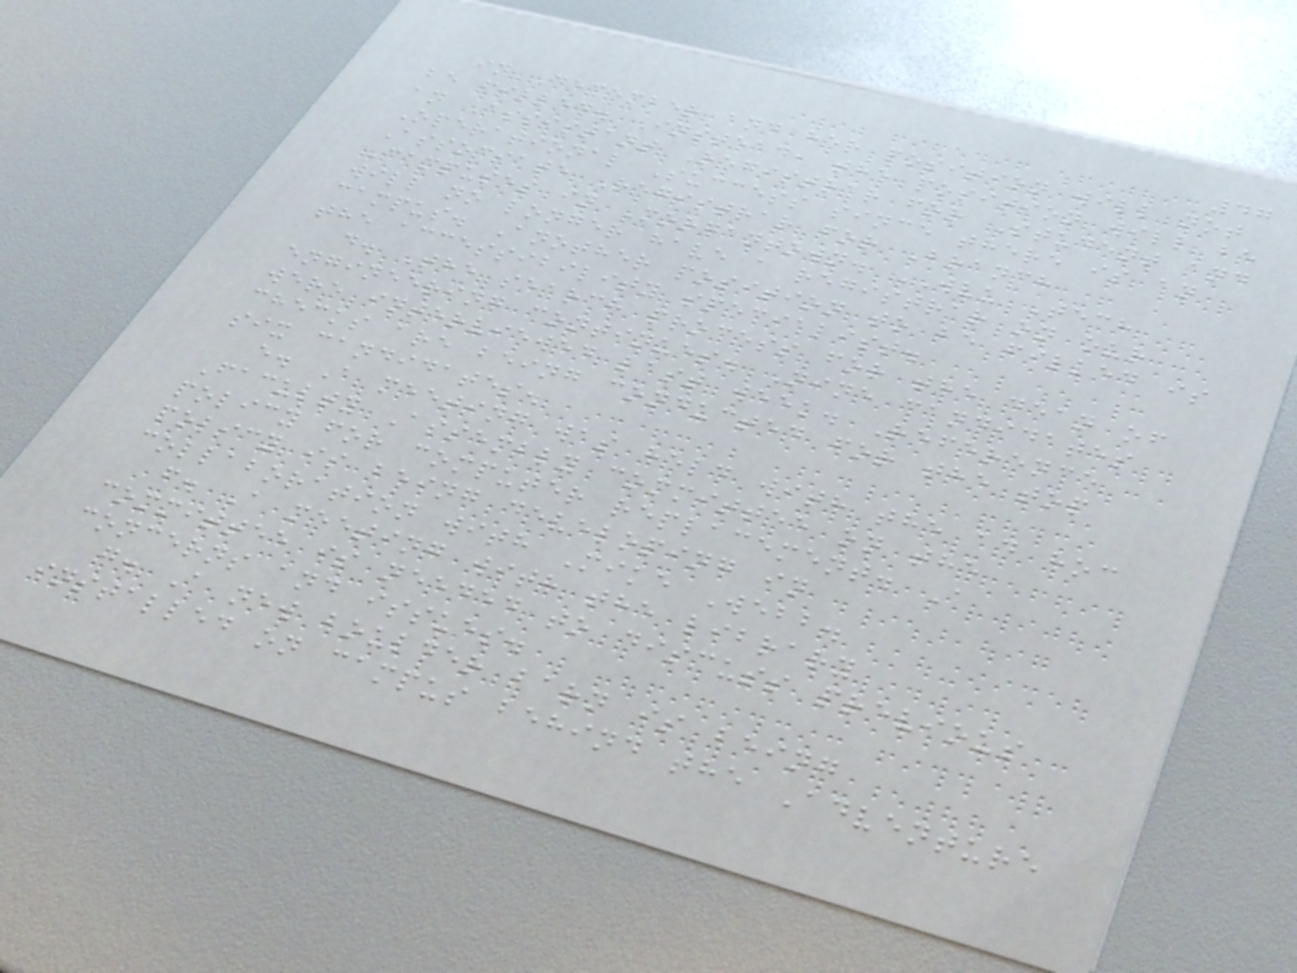47
in December and her position will not
be filled. Instead, the position will be
an Assistant Registrar for Student and
Operational Success since there is an
Associate Registrar for Branch
Campuses in Morgantown. WVU Tech
will no longer have a registrar on our
campus. Another position to be filled is
the accessibility specialist.
d. The search process for the dean of
engineering continues. Nine candidates
were interviewed last week. Reference
checks are being conducted for the top
six candidates.
e. A meeting was held with the ad hoc
Faculty Assembly committee on the
policy for computer replacement. A
policy is being developing in
collaboration with Mike Webb.
f. A meeting with the library
committee is needed to discuss previous
concerns and issues.
g. A new boulder barn is being
installed on campus behind the Adventure
